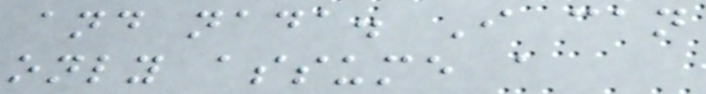and nada. I can
only assume a
